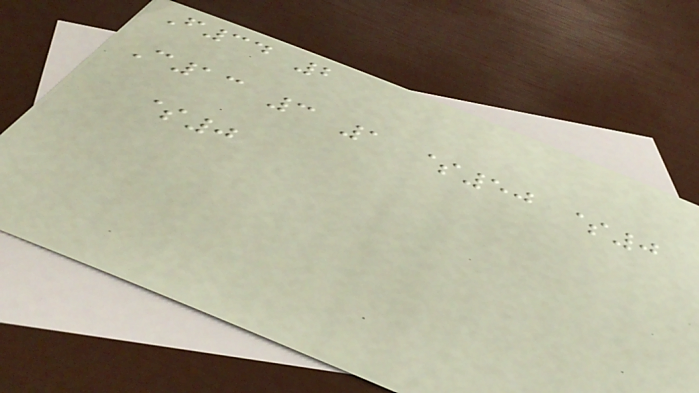F34 2
C13 3 1 $50 $0
$0
